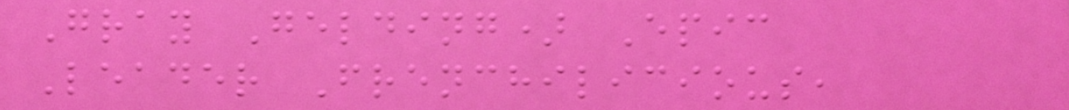Gray Gelding) Epic
Leader Frenchilicious,
